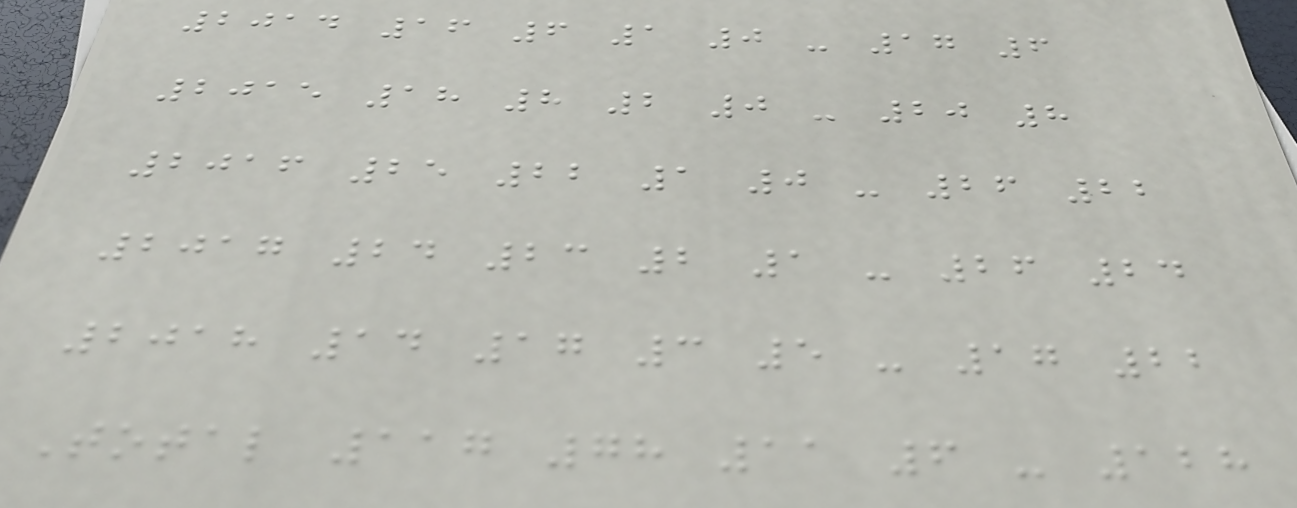2014 16 6 1 0 - 17 6
2015 18 8 2 0 - 20 8
2016 25 22 1 0 - 26 22
2017 24 23 2 1 - 26 24
2018 14 17 3 5 - 17 22
Total 117 78 11 6 - 128
